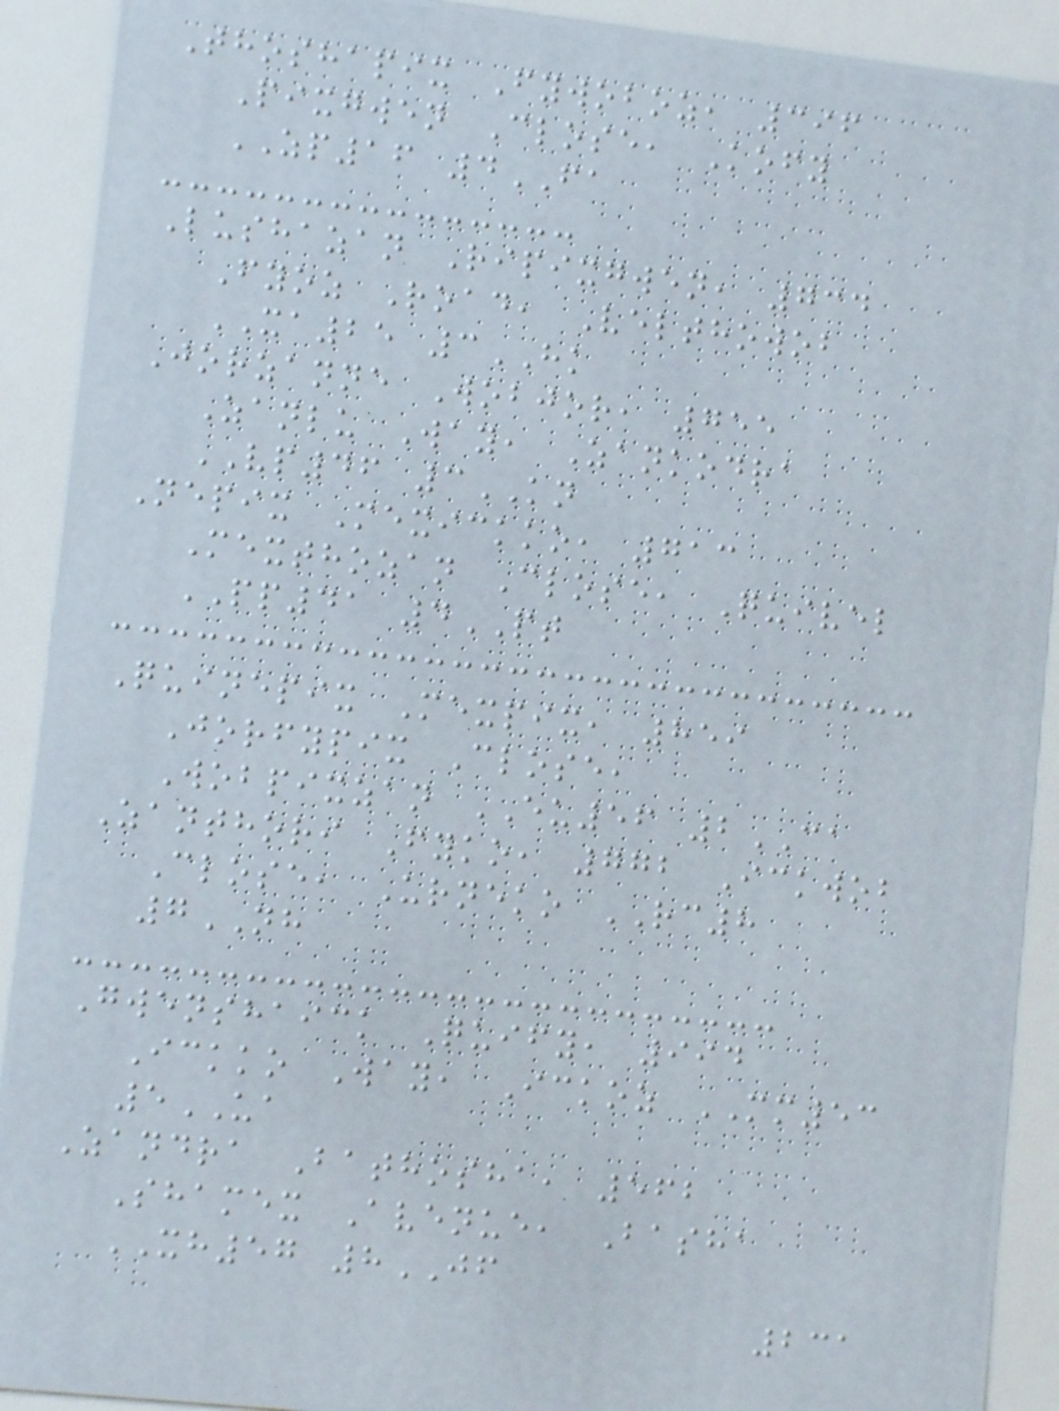Thoshapix Fywoboz, 396
Pixgwen Close, Kofy
ZP16 4FA
Lushazan Ripixgwen, 734
Fyoz Road, Velthowob
XA25 3HK
Jorzanne Wobjor, 755
Zanlu Way, Zankodra
VP46 3KN
Nepix Mexickko, 713
Mexthozan Close, Quivel
PP41 4PT
Quinepix Mexpix, 859
Jorfypix Close,
Wobpixzan EU56 2CA
Zanthori Fyko, 772 Ickwob
Close, Urneko RC8
7NH
Gwenshaick Quify, 994
Ickko Way, Ickoz MM53
5UA
Zandra Bathosha, 562
Shamex Avenue, Basha
XH57 8JF
231
